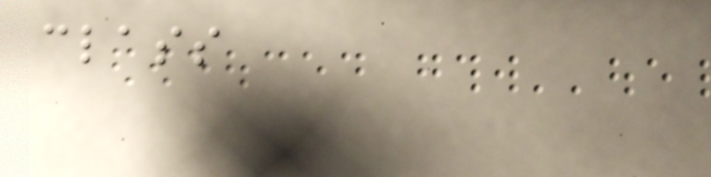class
